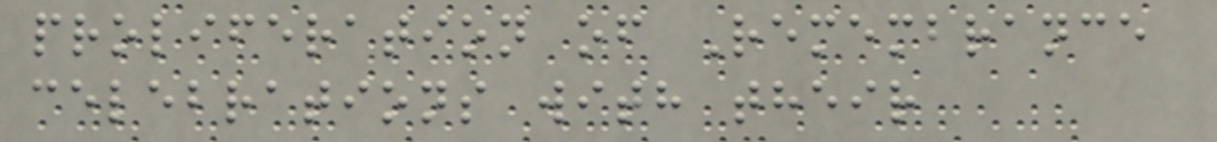proliferation of Remembrance
celebrations with their
